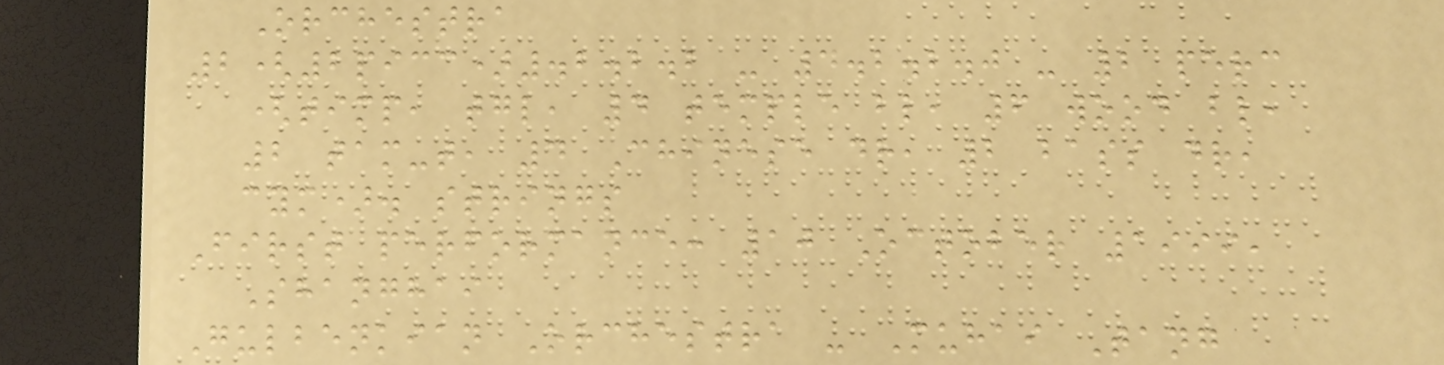Orchestra
2(2picc).2.2.2 - 4.2.2.0 - 2 perc
(timp, tgl, 4 temple bl, 6 wood bl,
2 tam-t, 4 Chinese dr, 2 bass dr,
cym). strings
First performance: 10 October 1999,
Shanghai
Gulbenkian Orchestra - Muhai Tang
